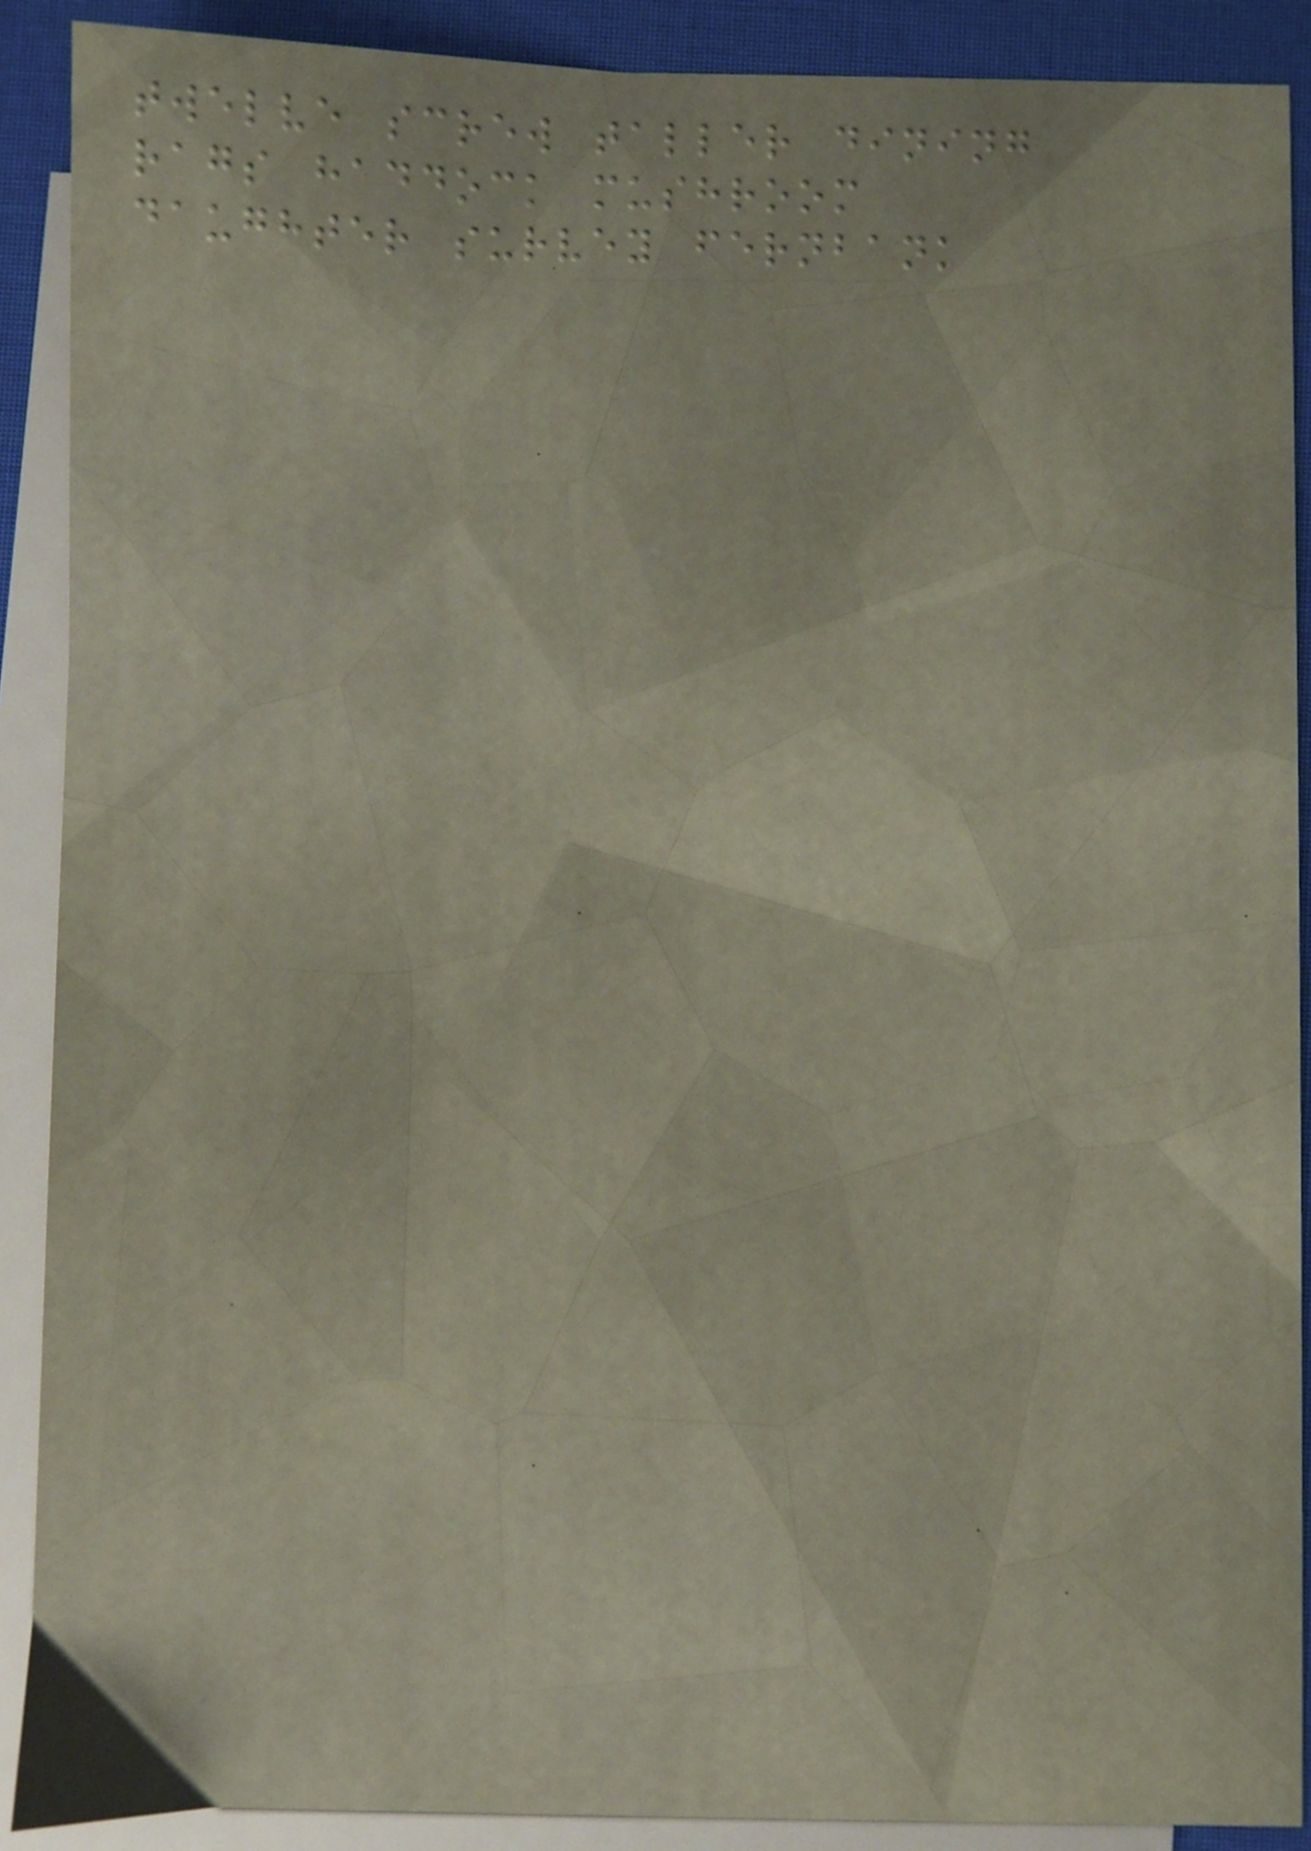twelve screw taller dining
rags haddock mushroom
daughter survey fernbank
